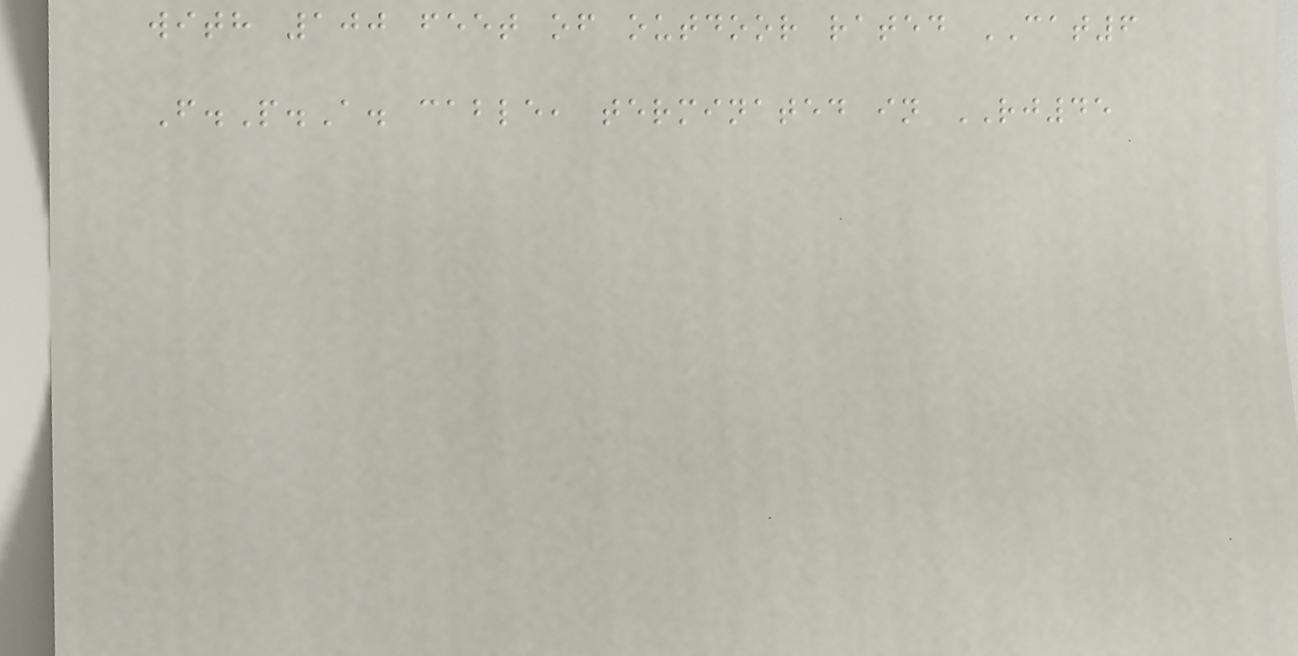with 100 feet of outdoor rated CAT6
F.P.A. cable, terminated in RJ45
